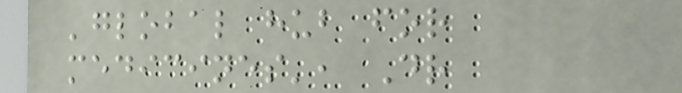'global hub for
medicines', Dr
